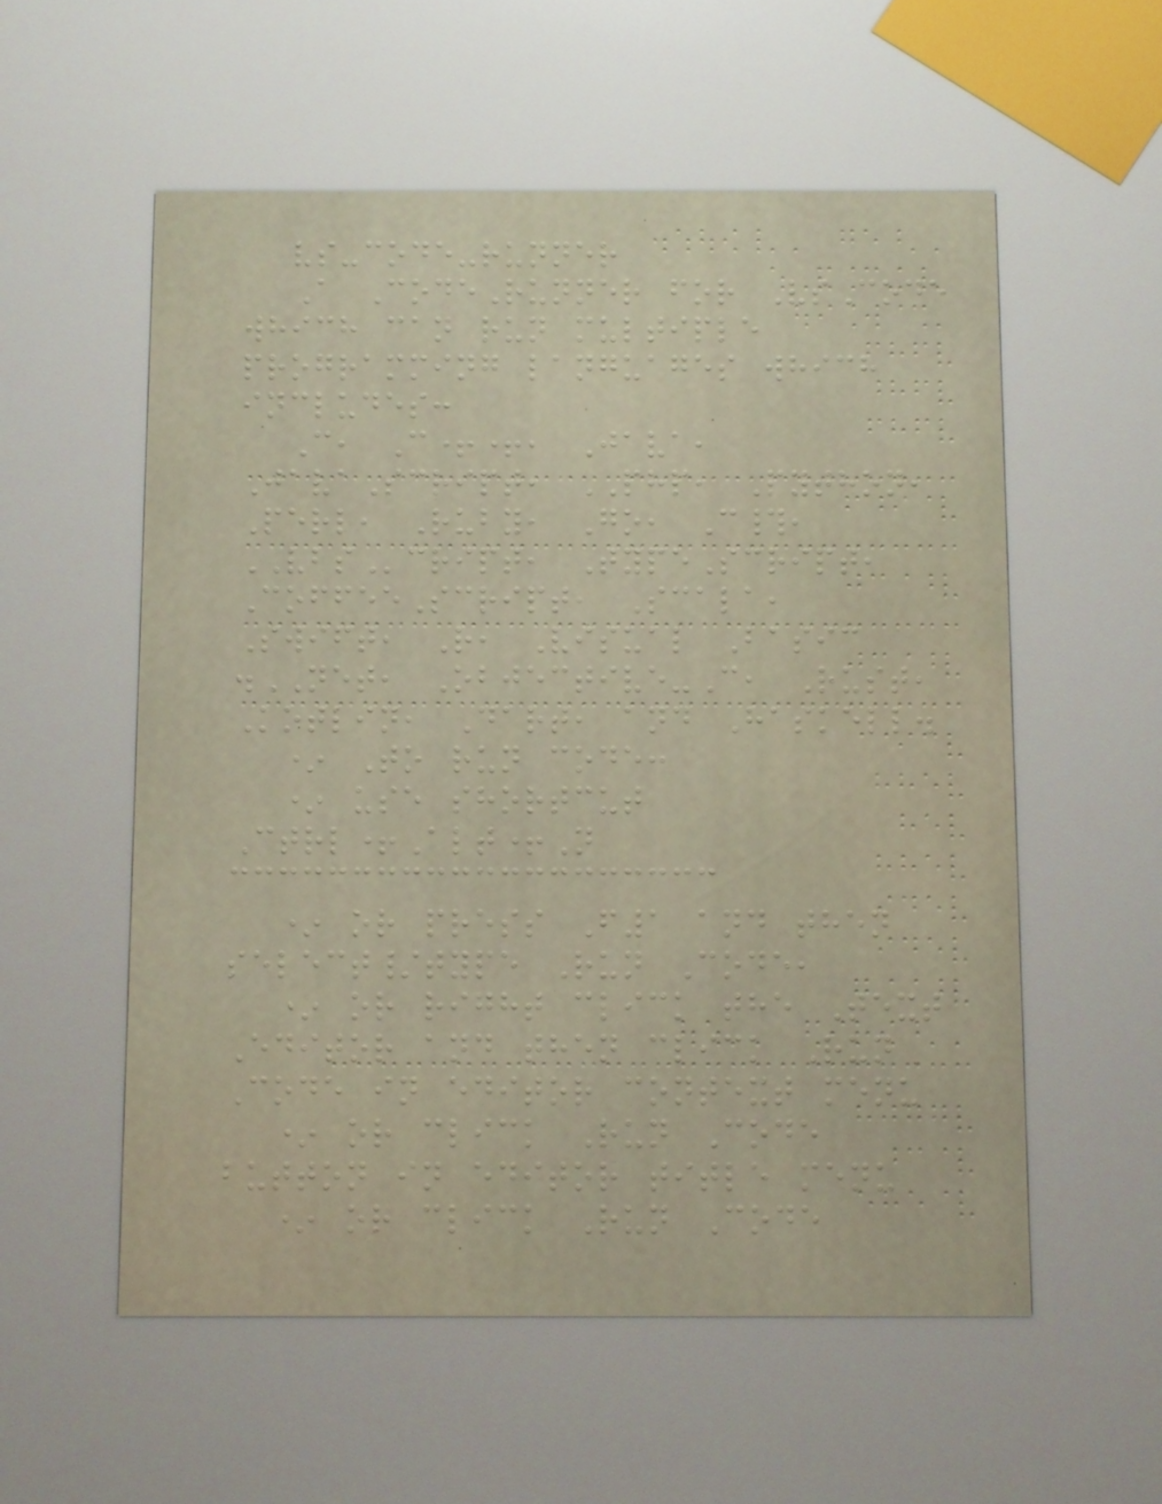vs-code-runner
A CodeRunner for VsCode
which can run multiple
programming languages which
includes:
C, C++, Java,
JavaScript, PHP, Python,
Perl, Ruby, Go, C#,
VBScript, TypeScript,
CoffeeScript, Scala,
Swift, R, Visual Basic
.NET, Objective-C, Rust,
Kotlin, Dart, and Haskell.
* To run code:
* use shortcut
Ctrl+Alt+N
* or press F1 and then
select/type Run Code,
* or right click the Text
Editor and then click Run
Code in editor context menu
* or click Run Code
button in editor title menu
* or click Run Code
